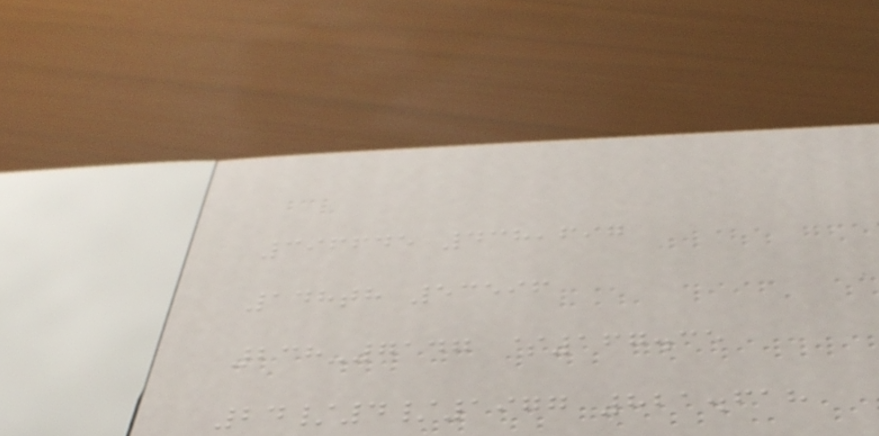396645 438,697
148th 53596
238-7147 $167.35
24/4/1977 821.618
